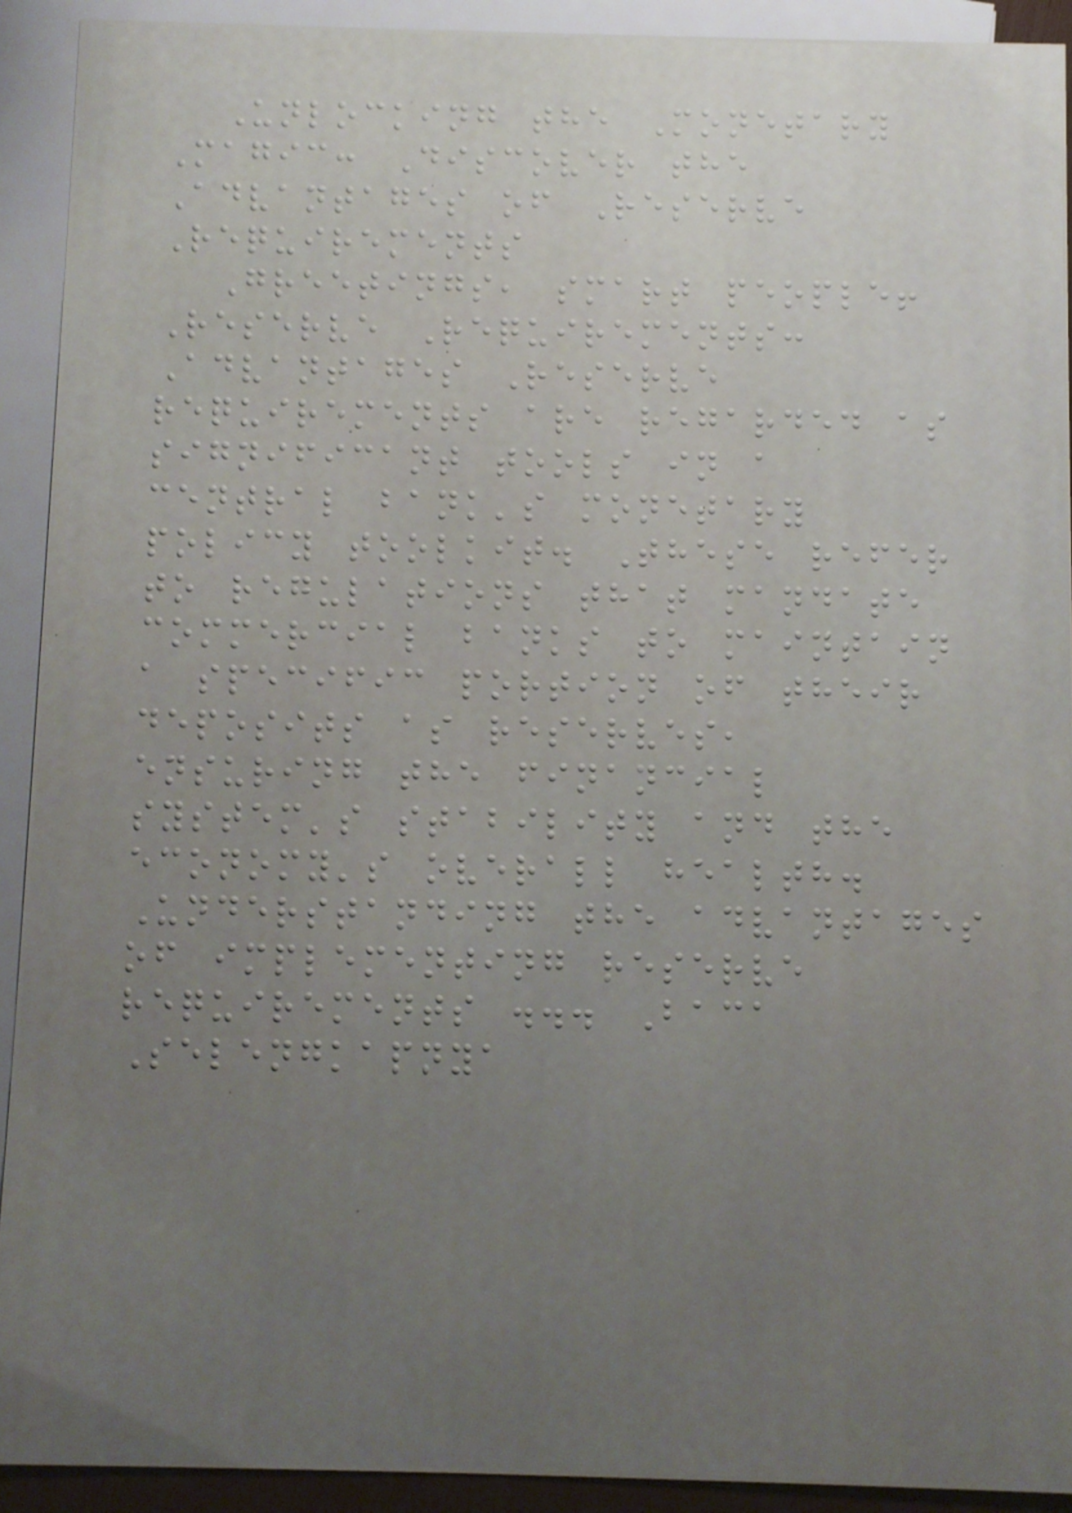Unlocking the Monetary
Magic: Discover the
Advantages of Reserve
Requirements
Greetings, smart people!
Reserve Requirements:
Advantages Reserve
requirements are regarded as
significant tools in a
central bank's monetary
policy toolkit. These refer
to regulations that mandate
commercial banks to maintain
a specific portion of their
deposits as reserves,
ensuring the financial
system's stability and the
economy's overall health.
Understanding the advantages
of implementing reserve
requirements ... Baca
Selengkapnya
